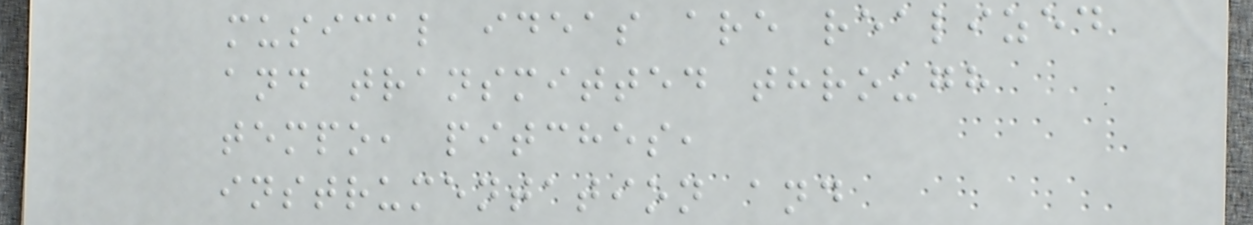musical ideas are realized
and transmitted through
tempo, pitches,
instrumentation and
